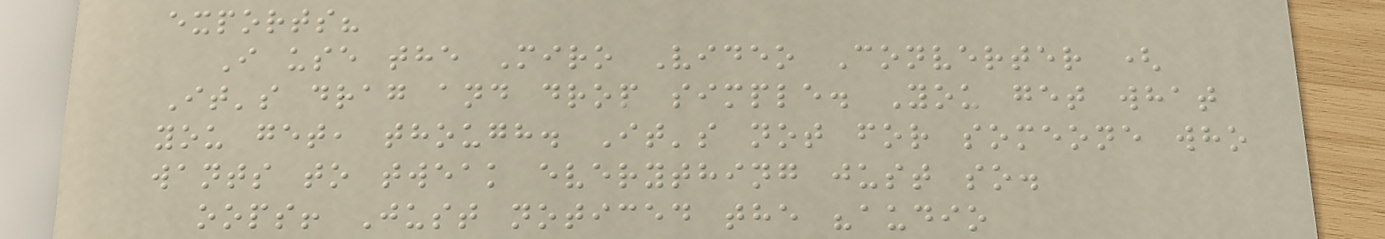exports?
I use the Miro Video Converter (
It's drag and drop simple. You get what
you get, though. It's not for someone who
wants to tweak everything just so.
oops! Just noticed the "audio
